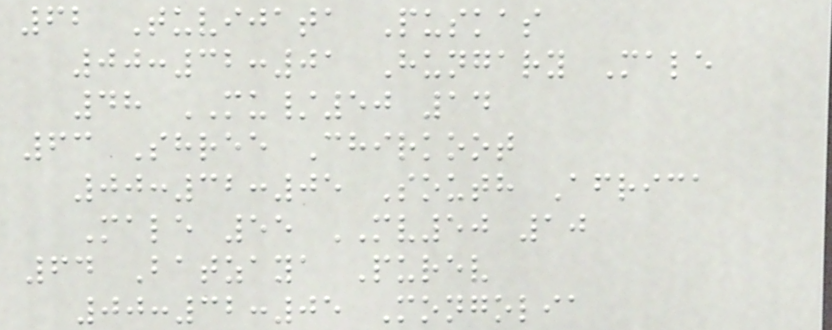62 Tuvijata Puskas
00:32:01 Hungary Male
48 MU/50 14
63 Shree Chirkoot
00:32:05 South Africa
Male 55 MV50 10
64 Batzaya Purev
00:32:05 Mongolia
